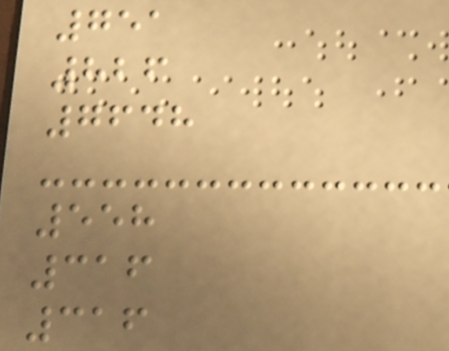751
826
7648
558
316
316
